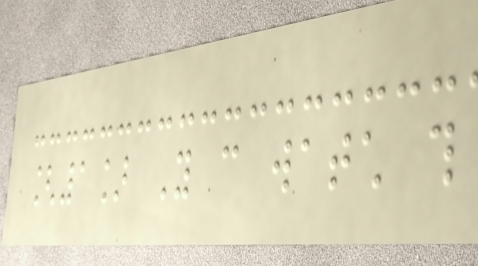[1] You can watch this
